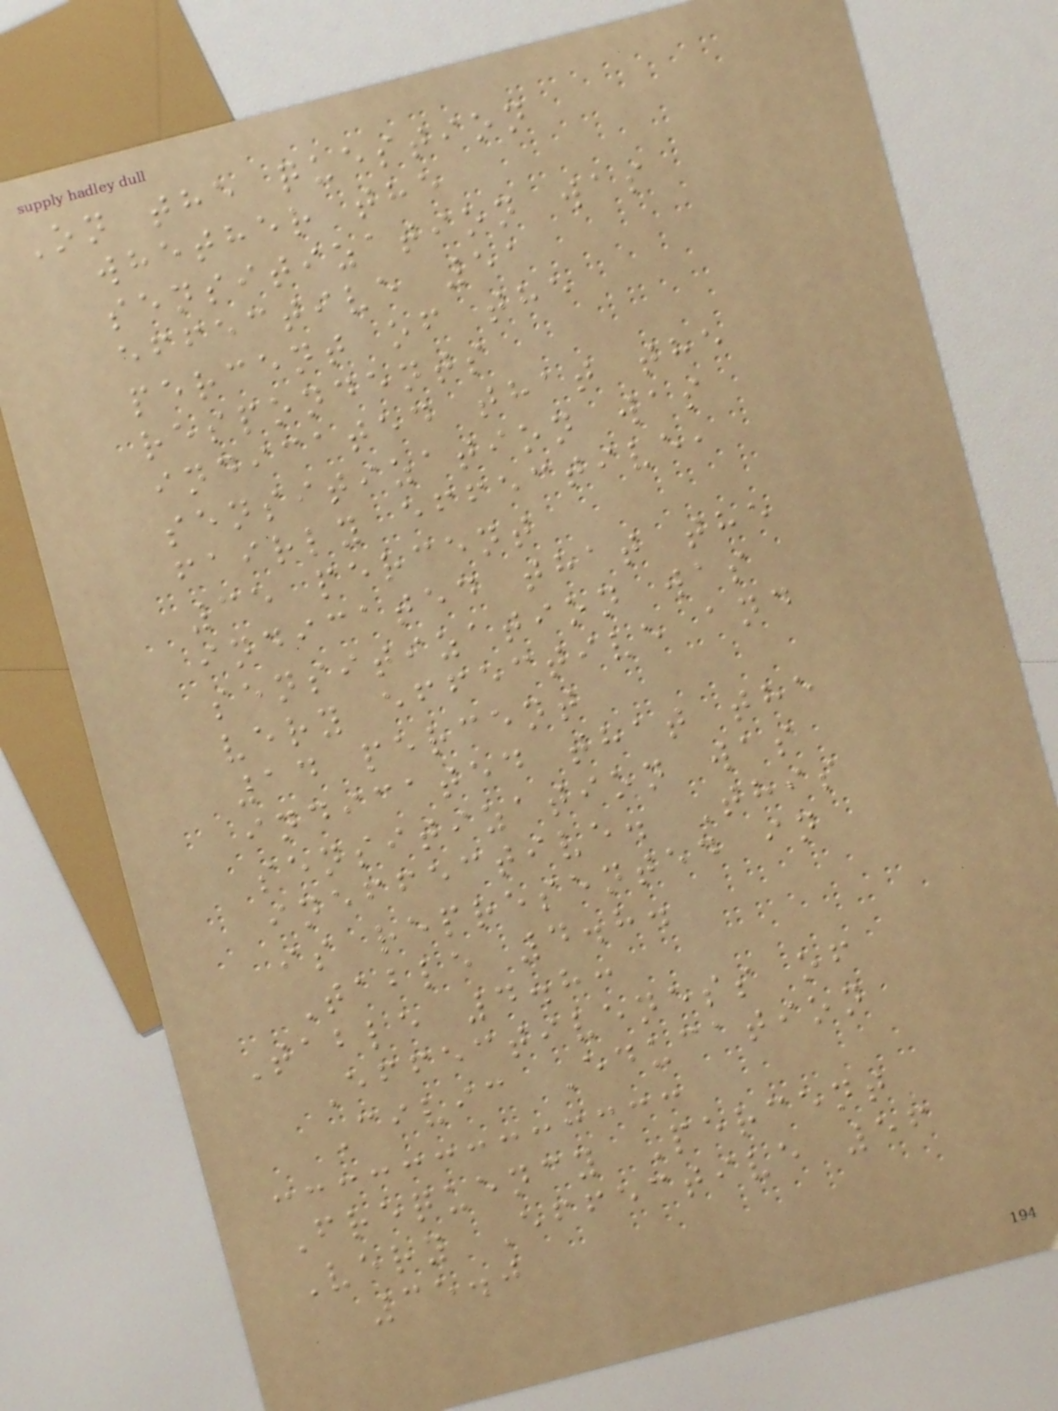On the question
whether the
sensitization was
effective 51
percent of the
respondents
indicated that the
sensitization was
fairly effective,
35 percent
indicated that the
sensitization was
very effective and
14 percent
indicated that the
sensitization was
ineffective. This
is represented in
Table 4.8.
Table 4.8:
Effectiveness of
Civic Education
Frequency Percent
Very Effective 56
35.0
